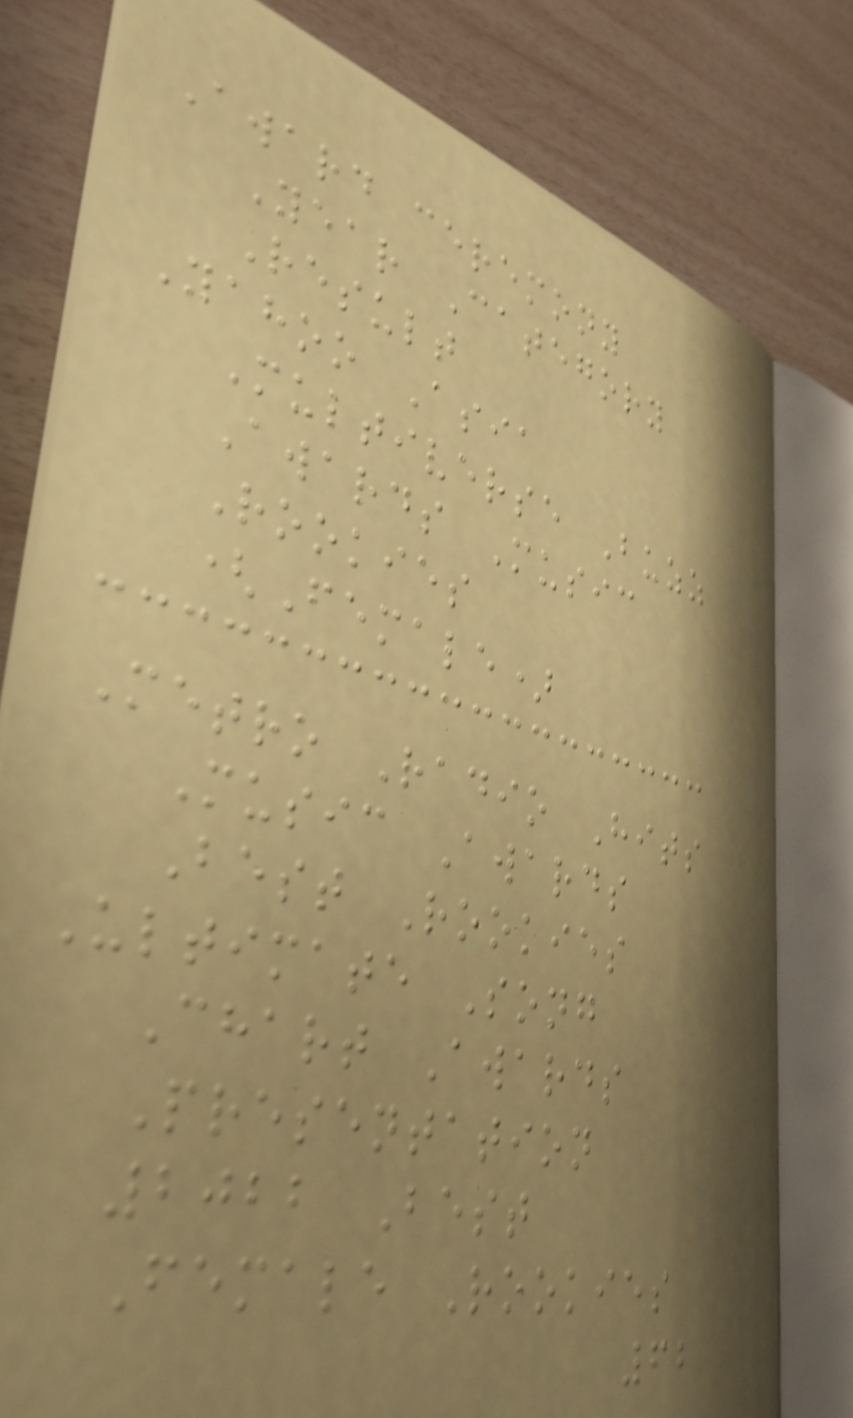Award ceremony
Year Category
Result
Yahoo Asia
Multiverse Buzz
Awards Music
Rookies
(Female)
Metro Radio Hits
Music Awards
Best Rookies
Ultimate Song
Chart Awards
Presentation
2022 Best
Female Rookies
62
